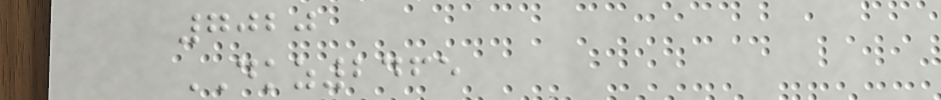7020
DKZ2465
